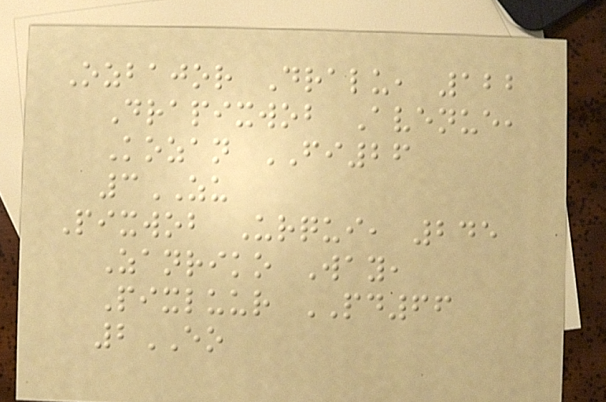Ozbajor Dralu, 122
Drapixwob Avenue,
Kozan FI26
3ZU
Pixwob Urqui, 245
Zanriko Way,
Pixluur PD66
2EO
